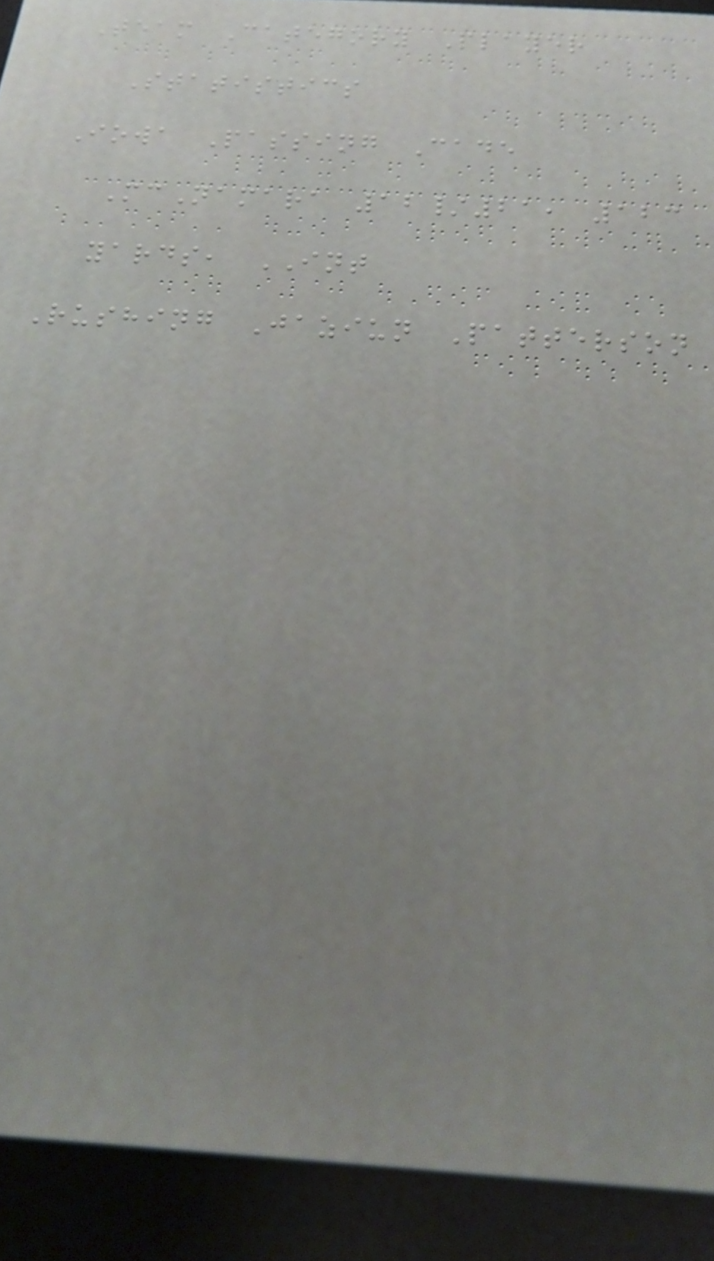Team Category Player
Statistics
Iowa Passing Cade
McNamara 12/21, 123
yards, INT
Rushing Jaziun Patterson
